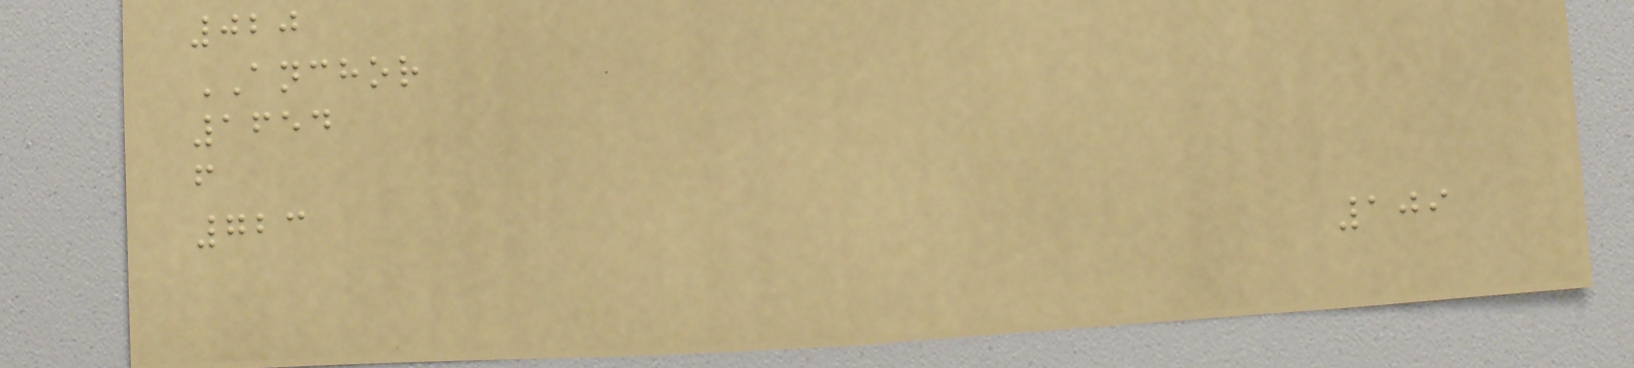020
ANCHOR
1654
f
723
109
